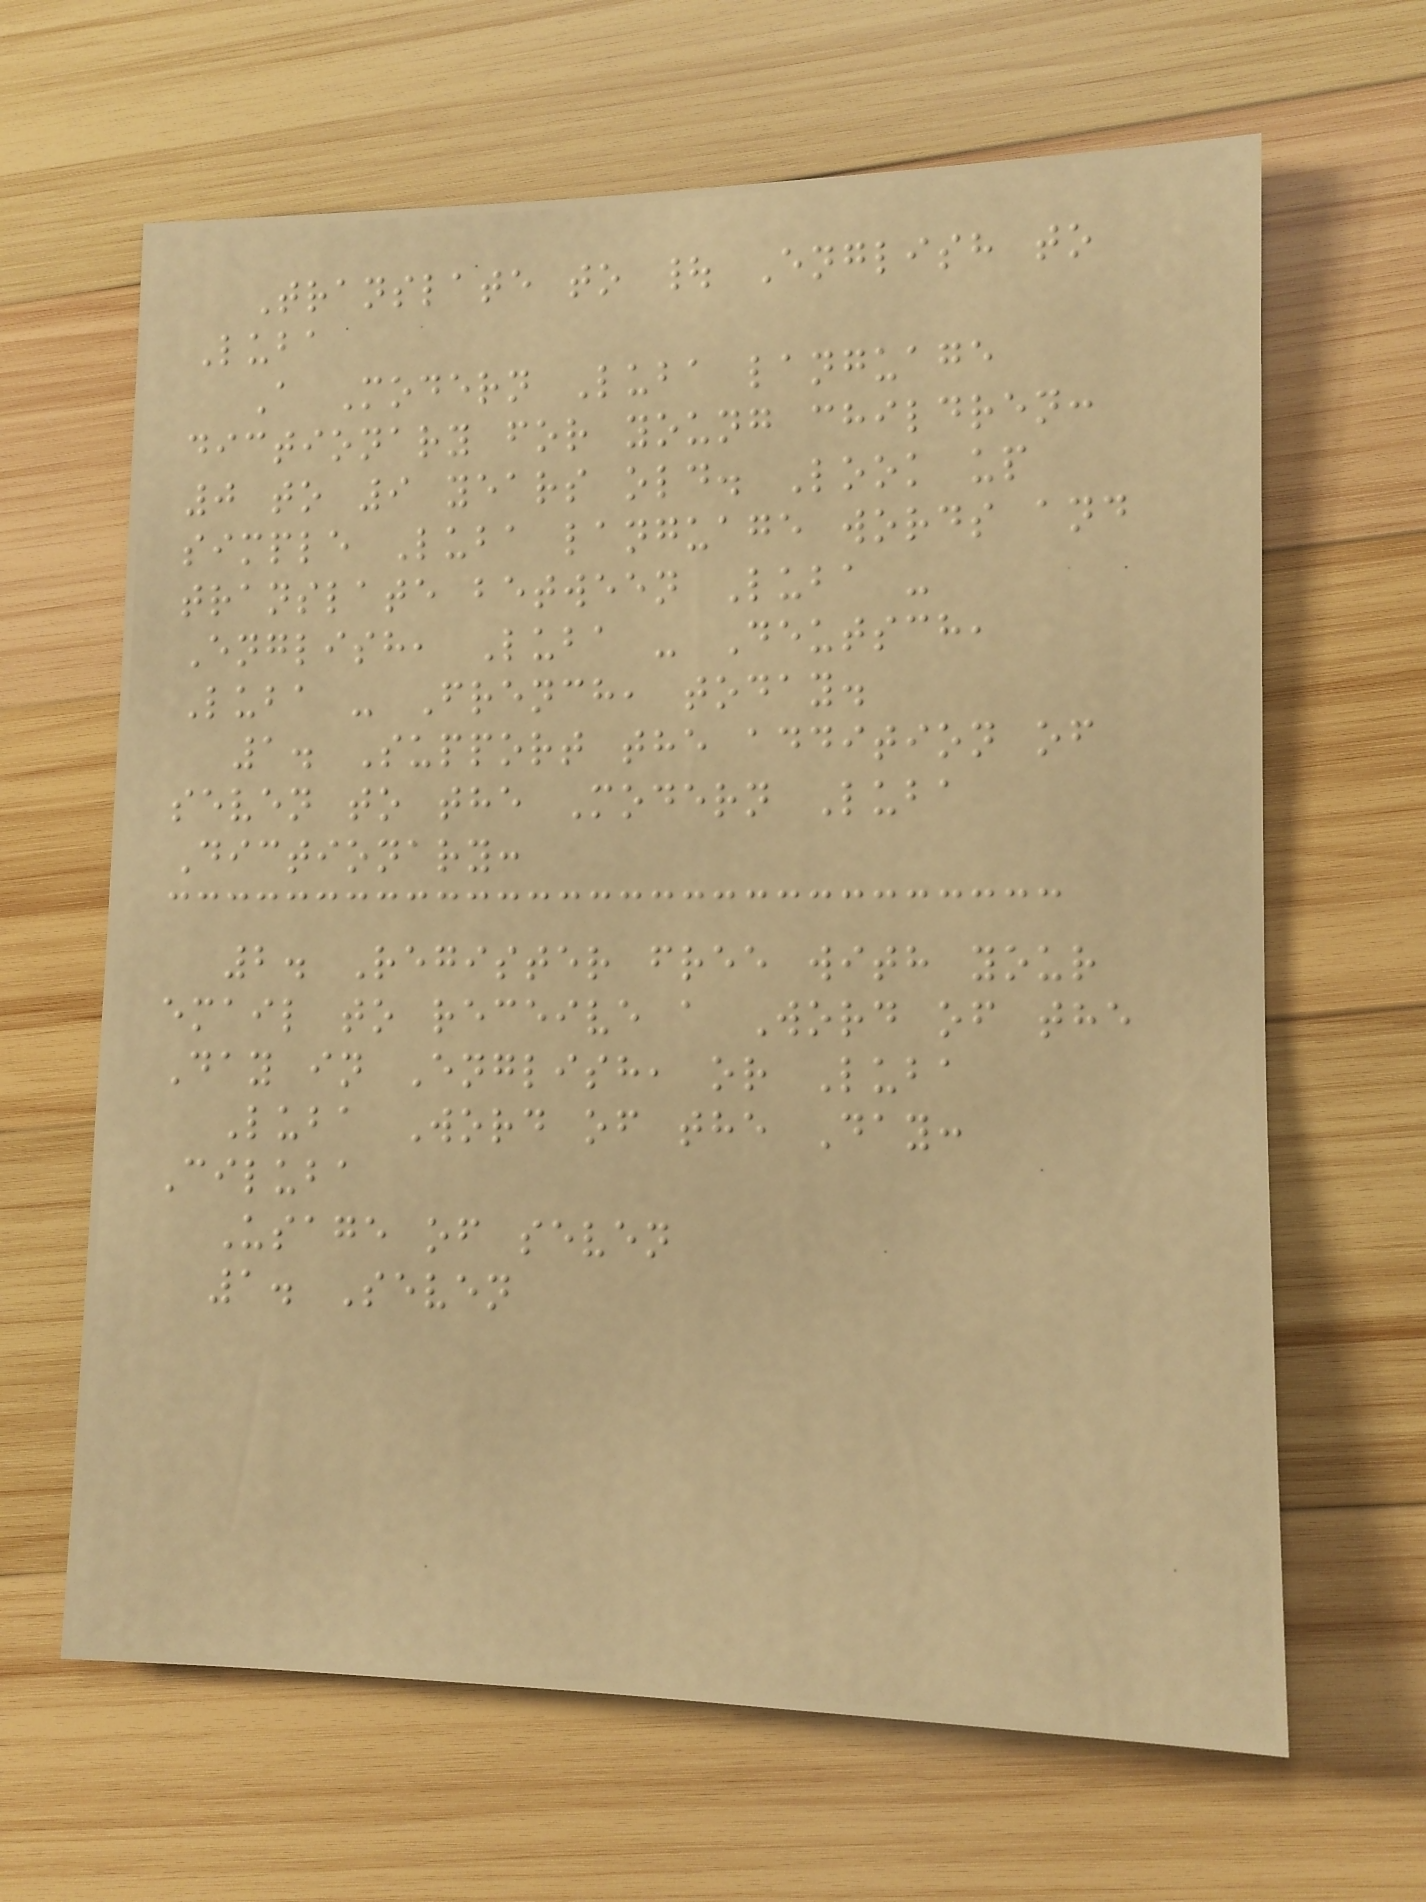Translate to | English to
Luba
A Modern Luba language
dictionary for young children:
0 to 9 years old. Look up
simple Luba language words and
translate between Luba -
English, Luba - Deutsch,
Luba - French, today.
1. Support the addition of
seven to the Modern Luba
Dictionary:
2. Register free with your
email to receive a Word of the
Day in English, or Luba
Luba Word of the Day:
Ciluba
Usage of seven
1. Seven
